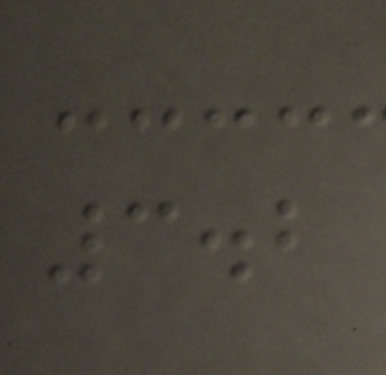3.2
